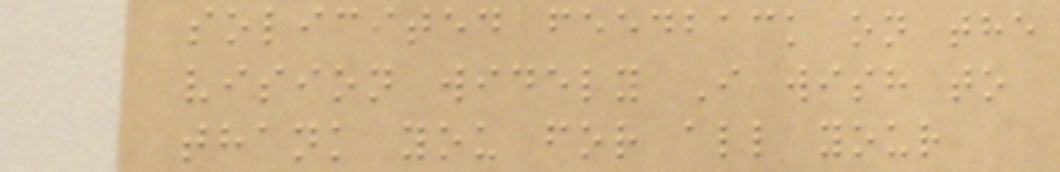solicited feedback on the
vision widely I wish to
thank you for all your
